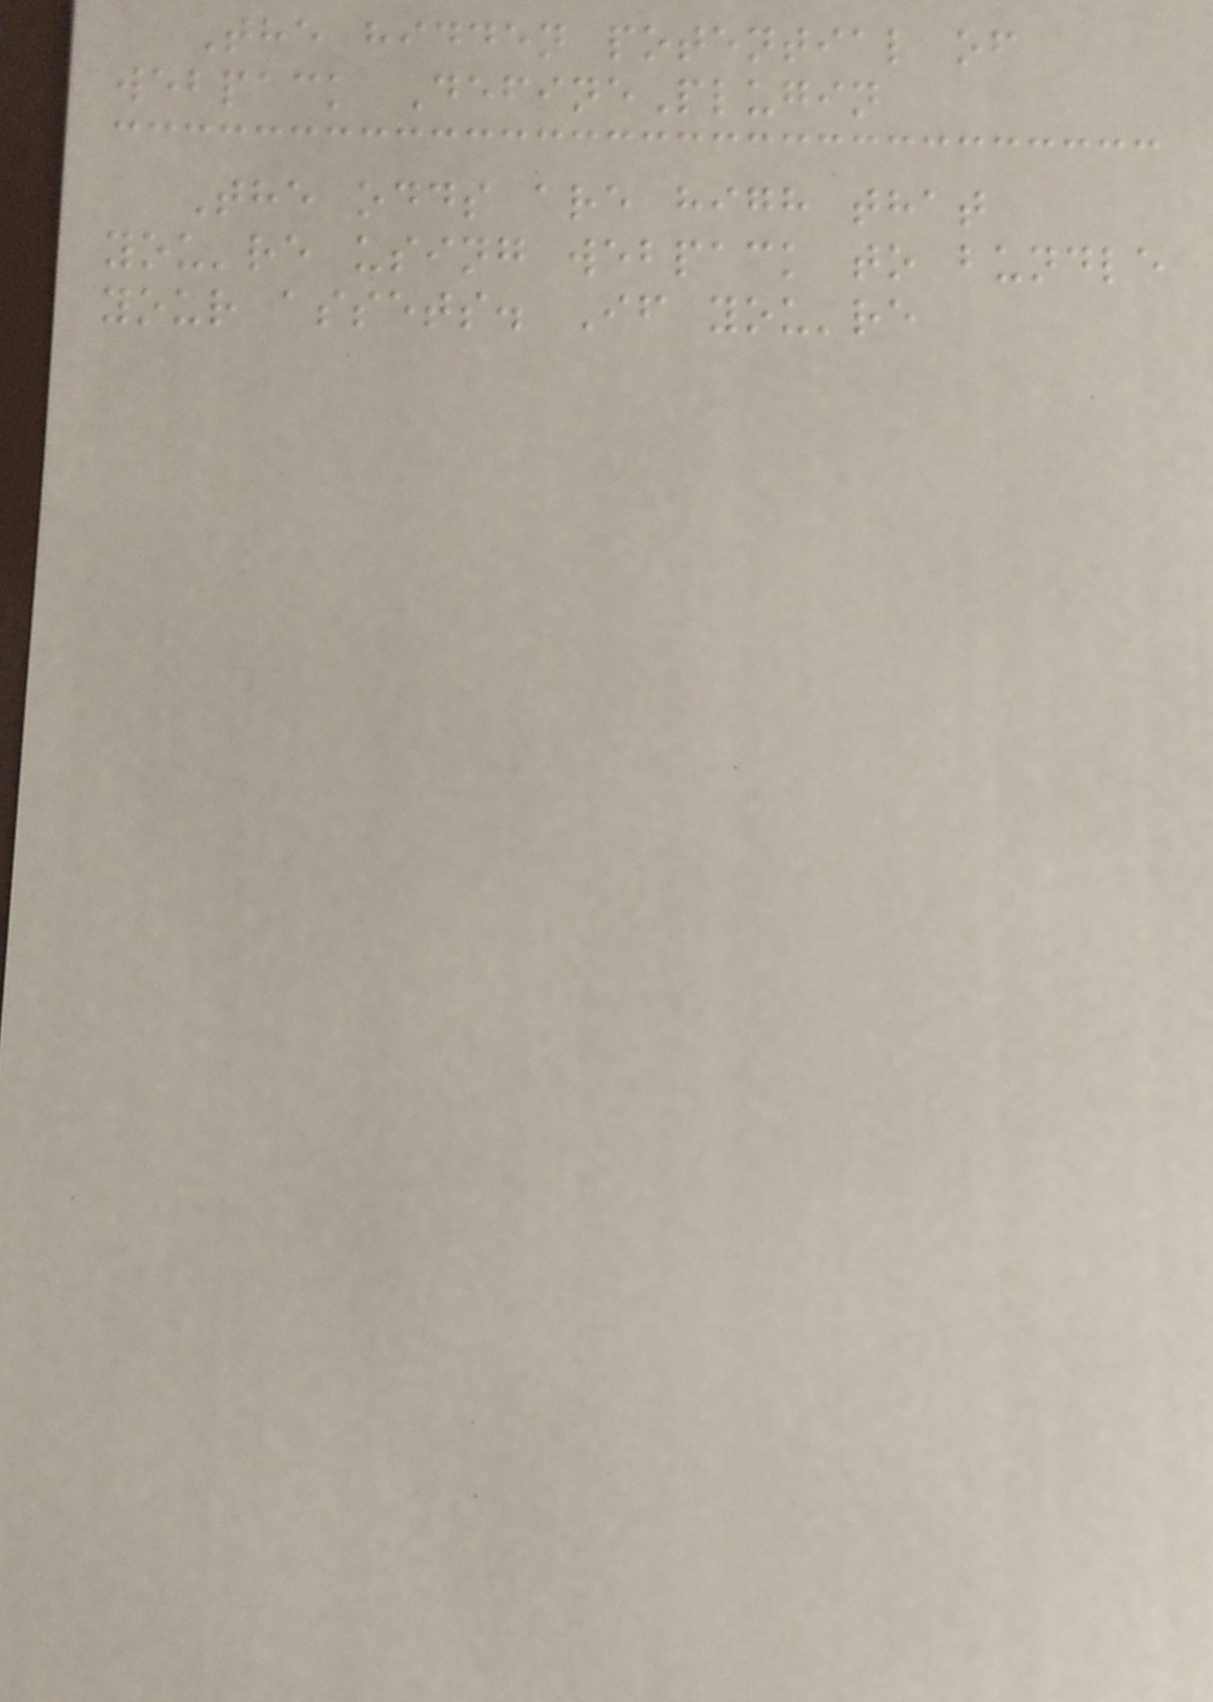The hidden potential of
webpack DefinePlugin
The odds are high that
you're using webpack to bundle
your assets. If you're
